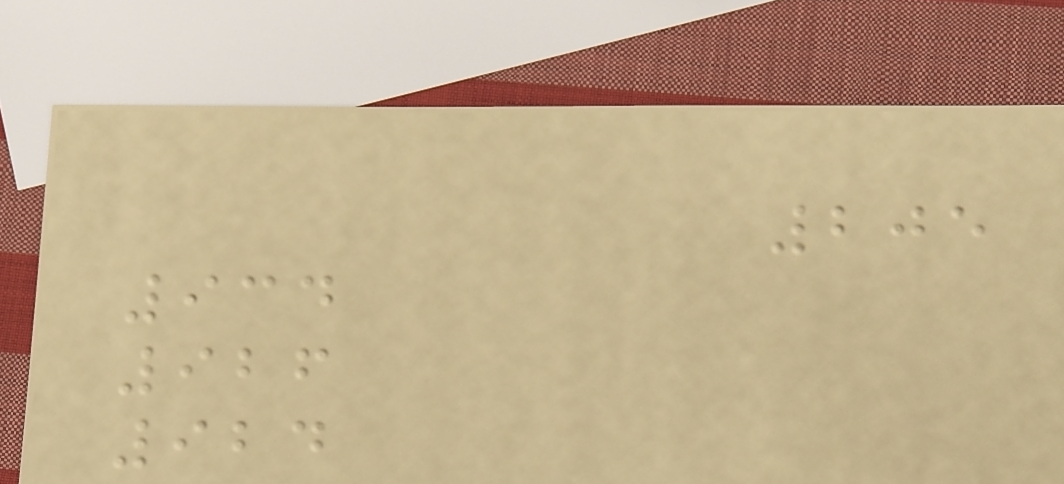205
934
926
924
